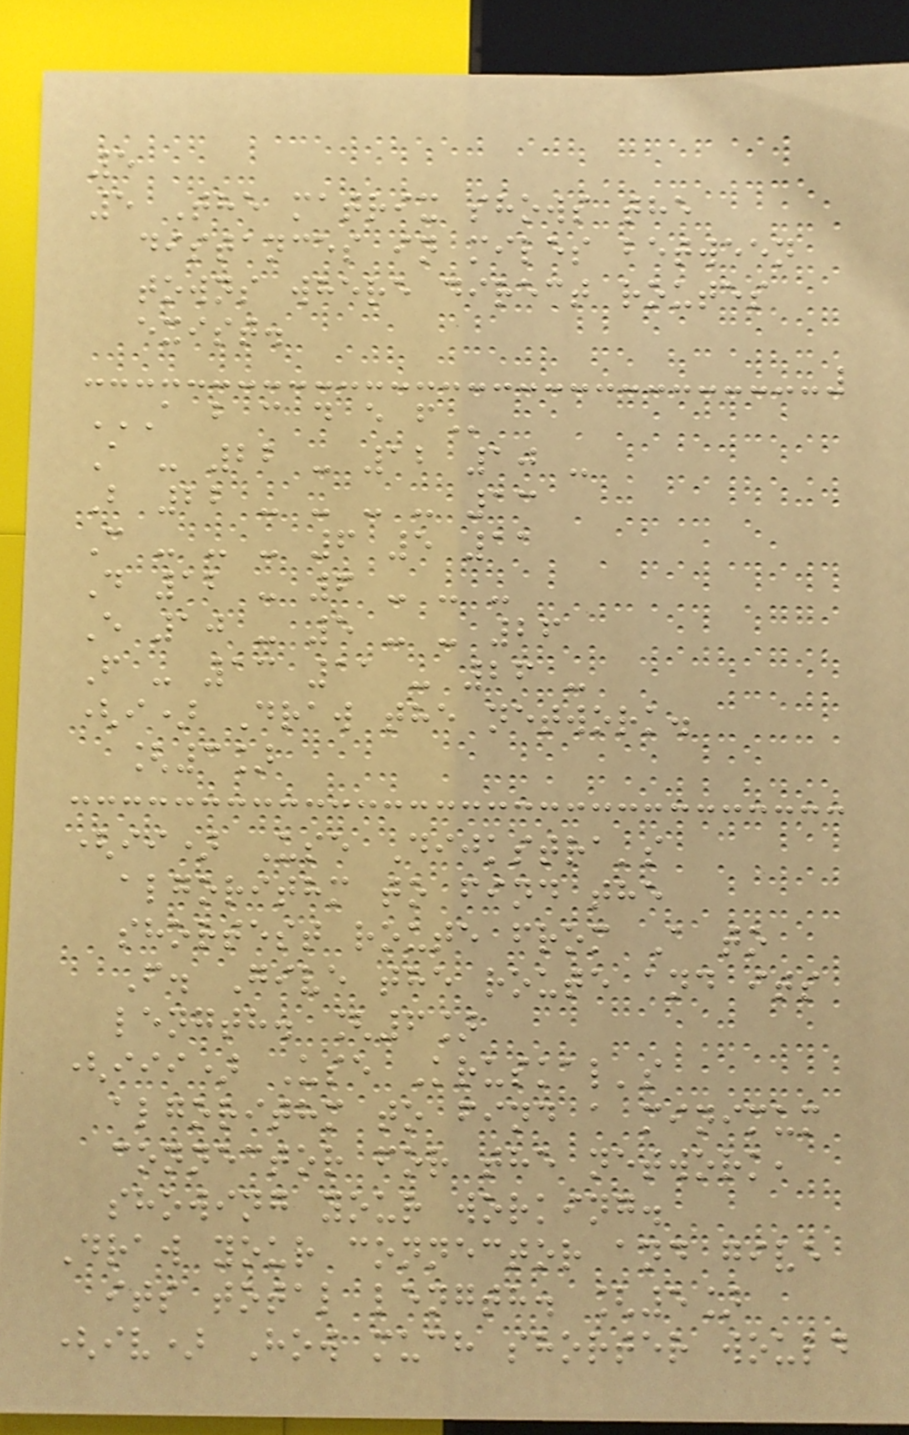5
5 The matrix shows the
distances in miles between
towns where direct routes
exist.
A B C D E F
A - 22 - 12 10 -
B 22 - - - - 13
C - - - 6 5 11
D 12 - 6 - - -
E 10 - 5 - - 26
F - 13 11 - 26 -
(i) Draw the network.
[3]
(ii) Use Dijkstra's
algorithm to find the
shortest route from A to
F. Give the route and its
length. [6]
(iii) Use Kruskal's
algorithm to find a minimum
connector for the network,
showing your working.
Draw your connector and give
its total length. [5]
(iv) How much shorter would
